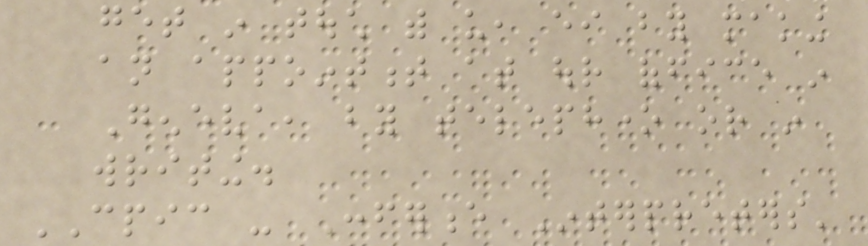get in touch with us, either by making
an appointment at our office in
Geneva, by telephone or in
writing.
CPIC - Conference Interpreters'
